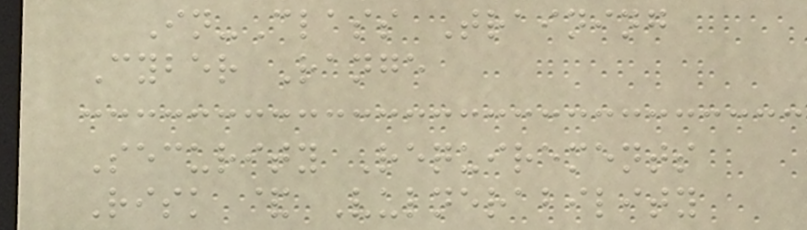In-Class Training
Cyber Range
Security Requirements
Risk & Vulnerability
